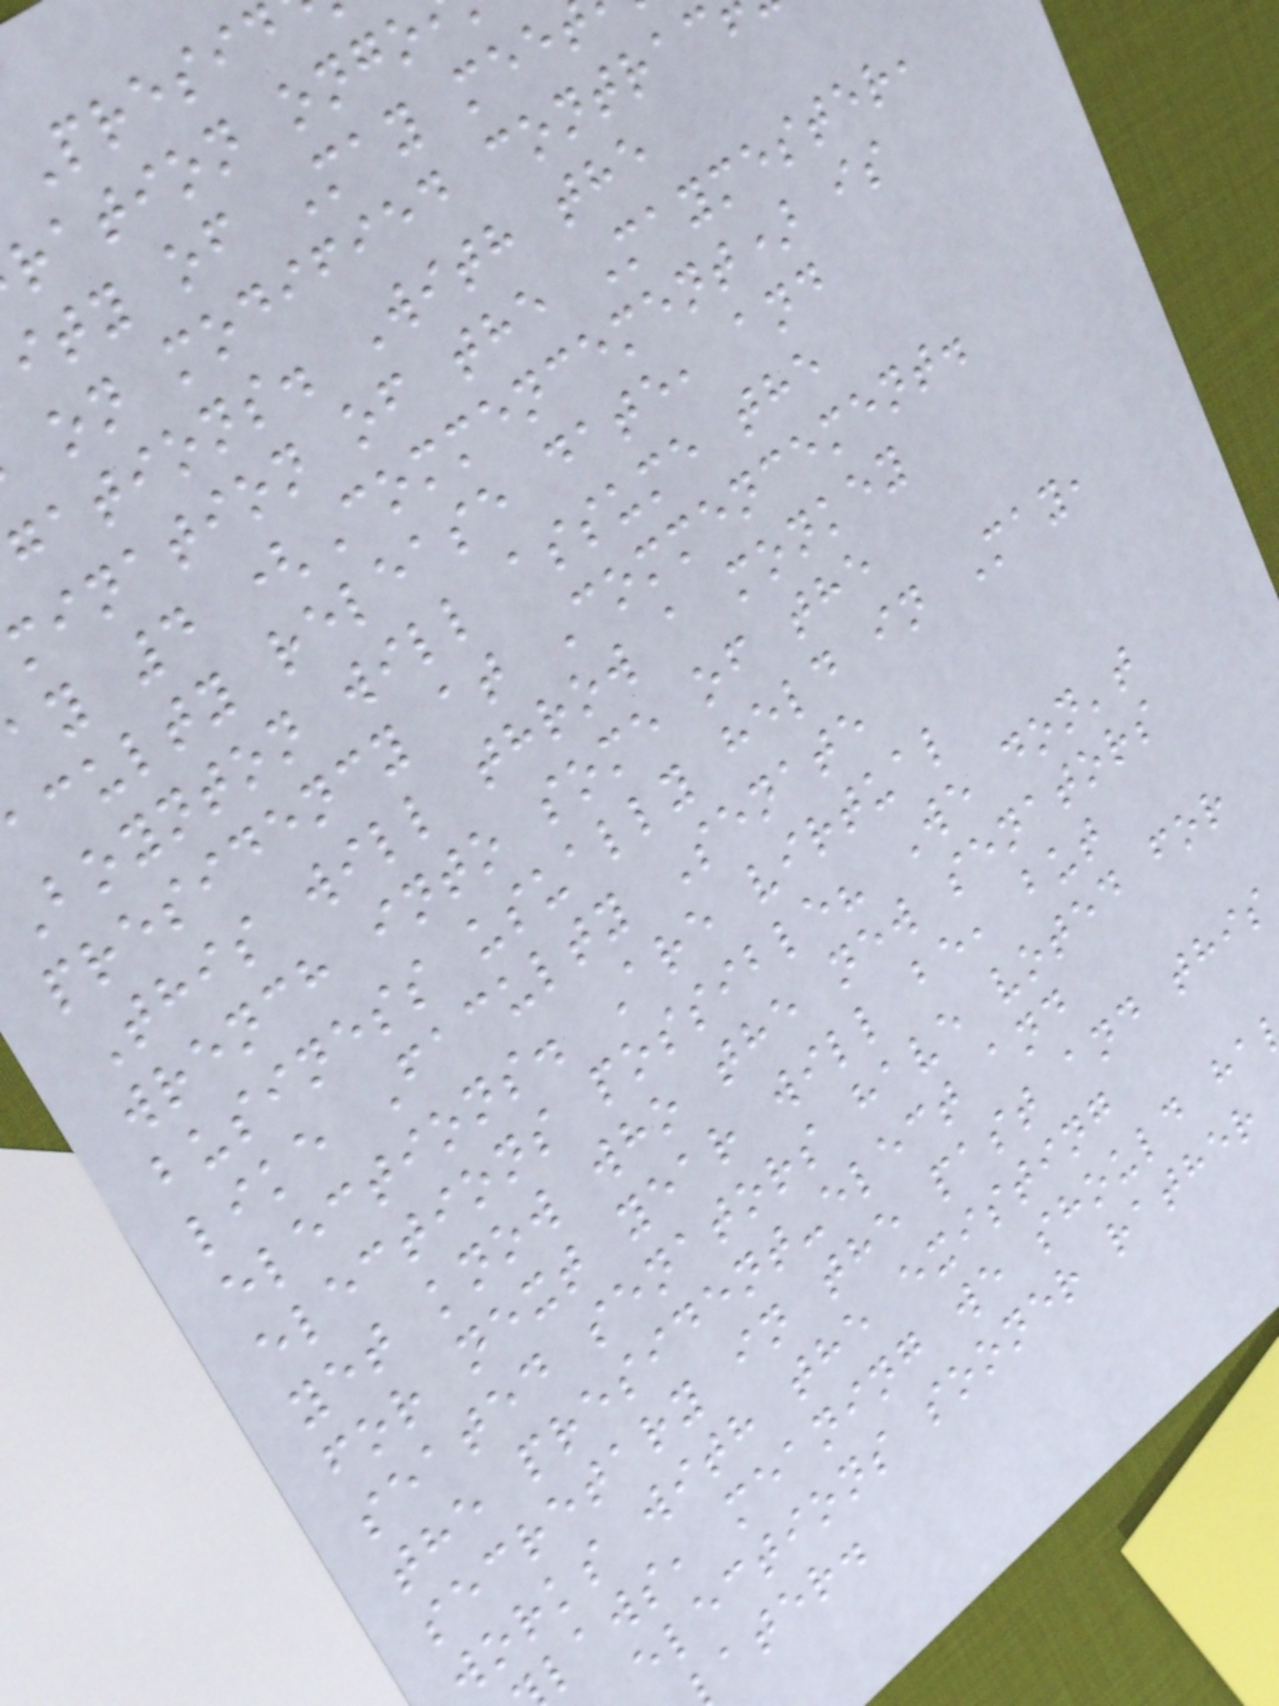Presid
ration ongo
ity of May mee
on modified contrac
gations. With the
mination of the Maymester,
ay 4 (Commencement) is
aculty release date, and
Boynton will assume the
presidency at Commencement.
This will throw a monkey
wrench into some of the
business usually held in May,
like Faculty Senate
elections. Are virtual
elections possible? We don't
yet know who the new senators
for next year will be, but
seated senators have voted for
the president-elect and
secretary in the past and this
works with the existing
laws, meaning we should ha
elections sooner rather
ater.
